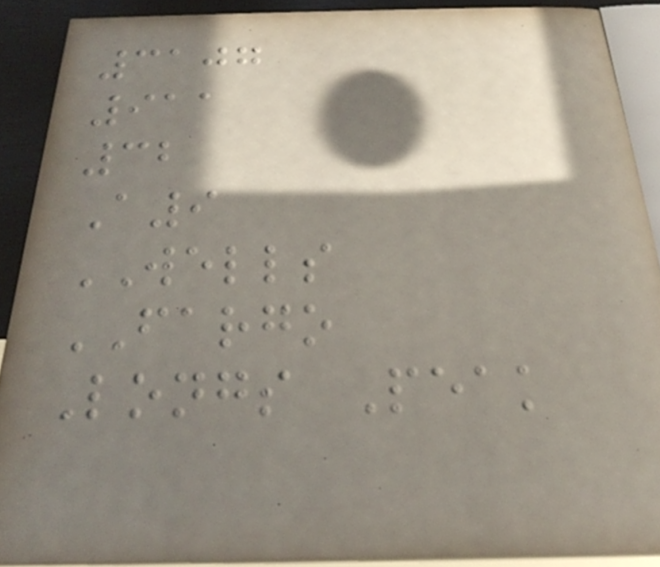3107
911
32
A9
WELLS
FARGO
Longs Peak
